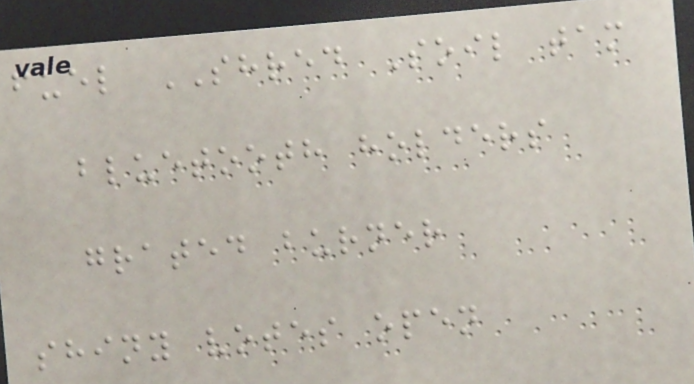fuel SHRED Soil tam
bluetooth holders
grated burner
shiny votes open
